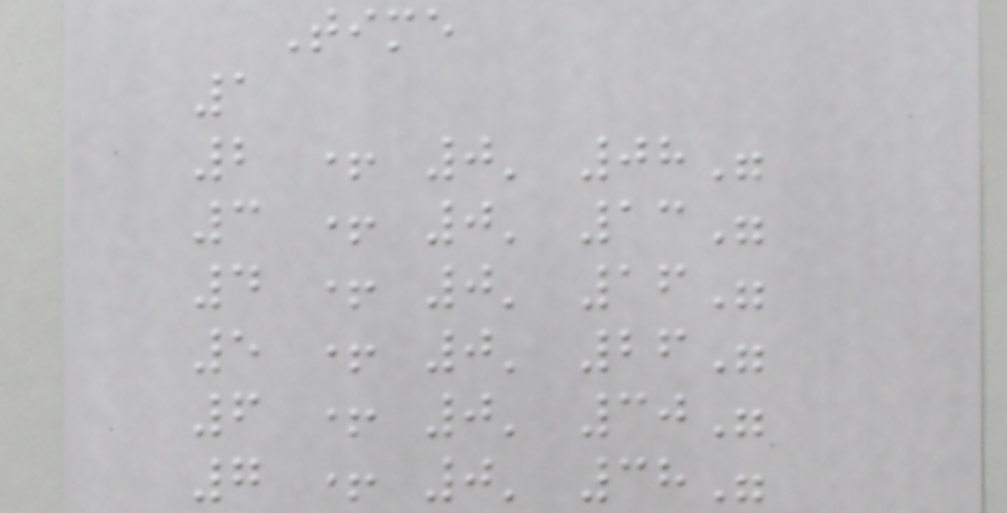Time
1
2 + 0' 08"
3 + 0' 13"
4 + 0' 16"
5 + 0' 26"
6 + 0' 30"
7 + 0' 38"
